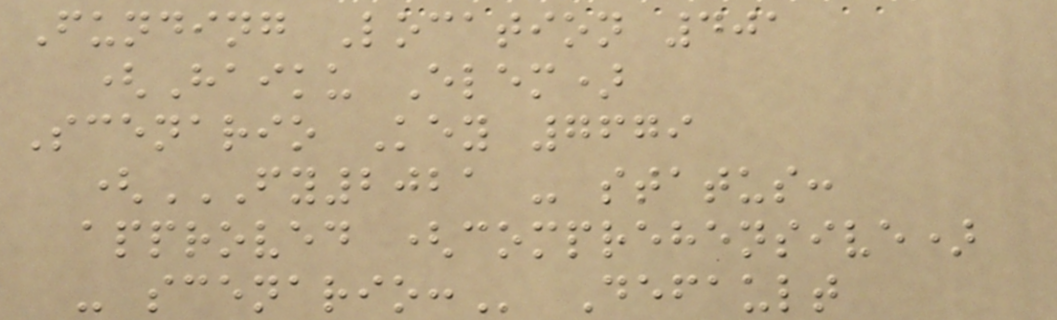Funding Location 401
(Haiku Elem)
Scenario Key 7679
(FY2021 - STATUS:
APPROVED (COMPREHENSIVE)
- SCENARIO: Default
